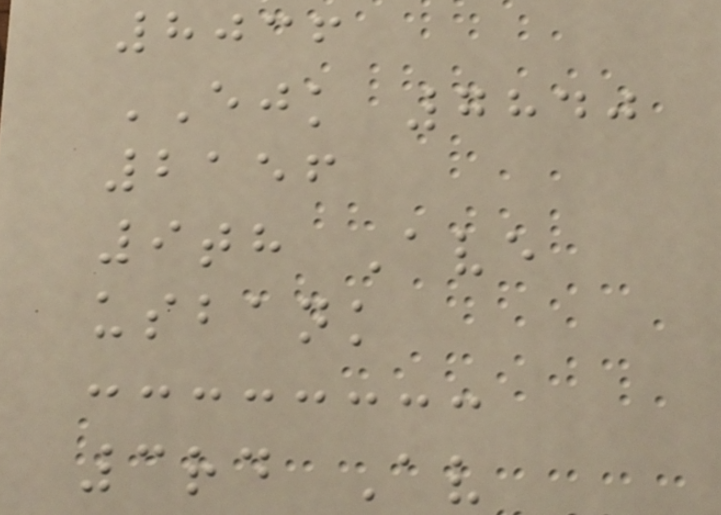8036
EJK 7840
2156
9th Ave
usbank
3rd Av
